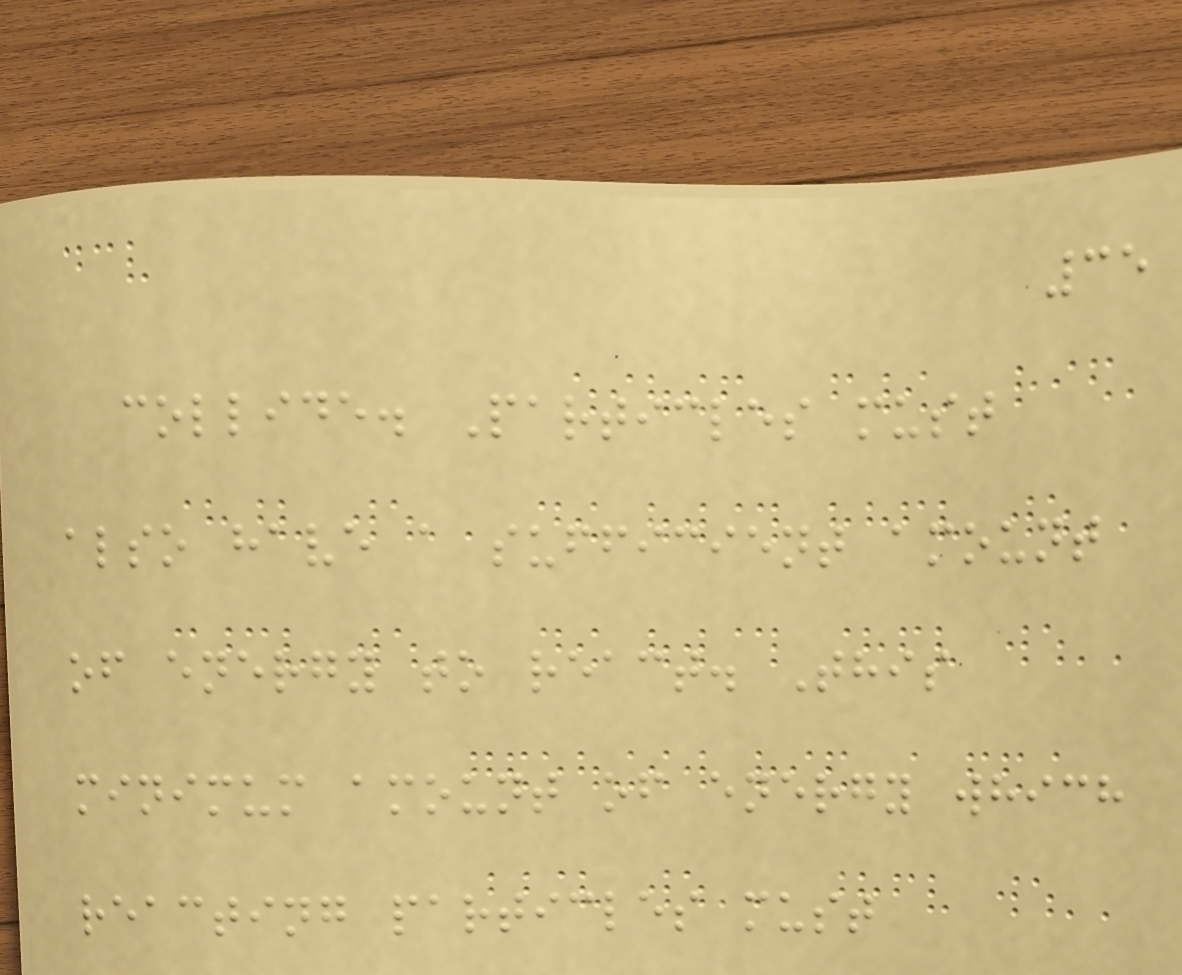35
collide. Particles must
also have a sufficient amount
of energy to react. This
minimum amount of energy which
reacting particles must
